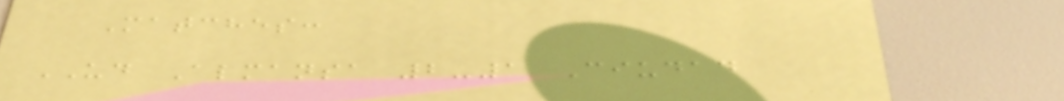Matches:
UD Almansa 2-1 Ciudad
